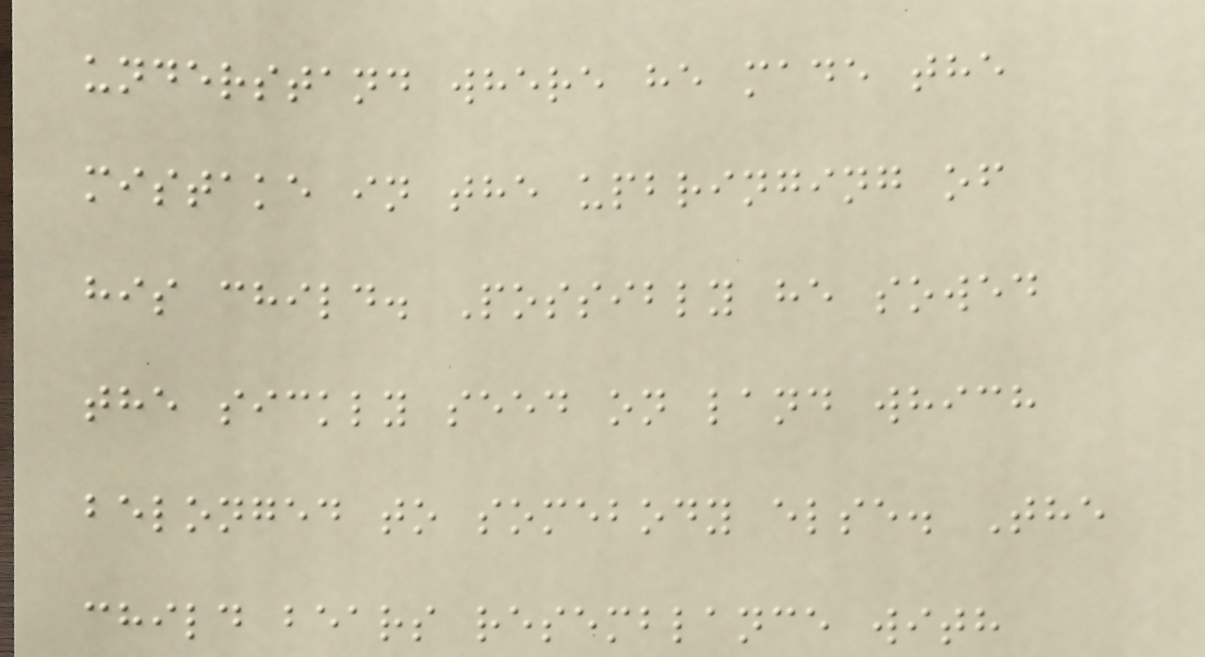understand where he made the
mistake in the upbringing of
his child. Possibly he sowed
the sickly seed on land which
belonged to somebody else. The
child bears resemblance with
